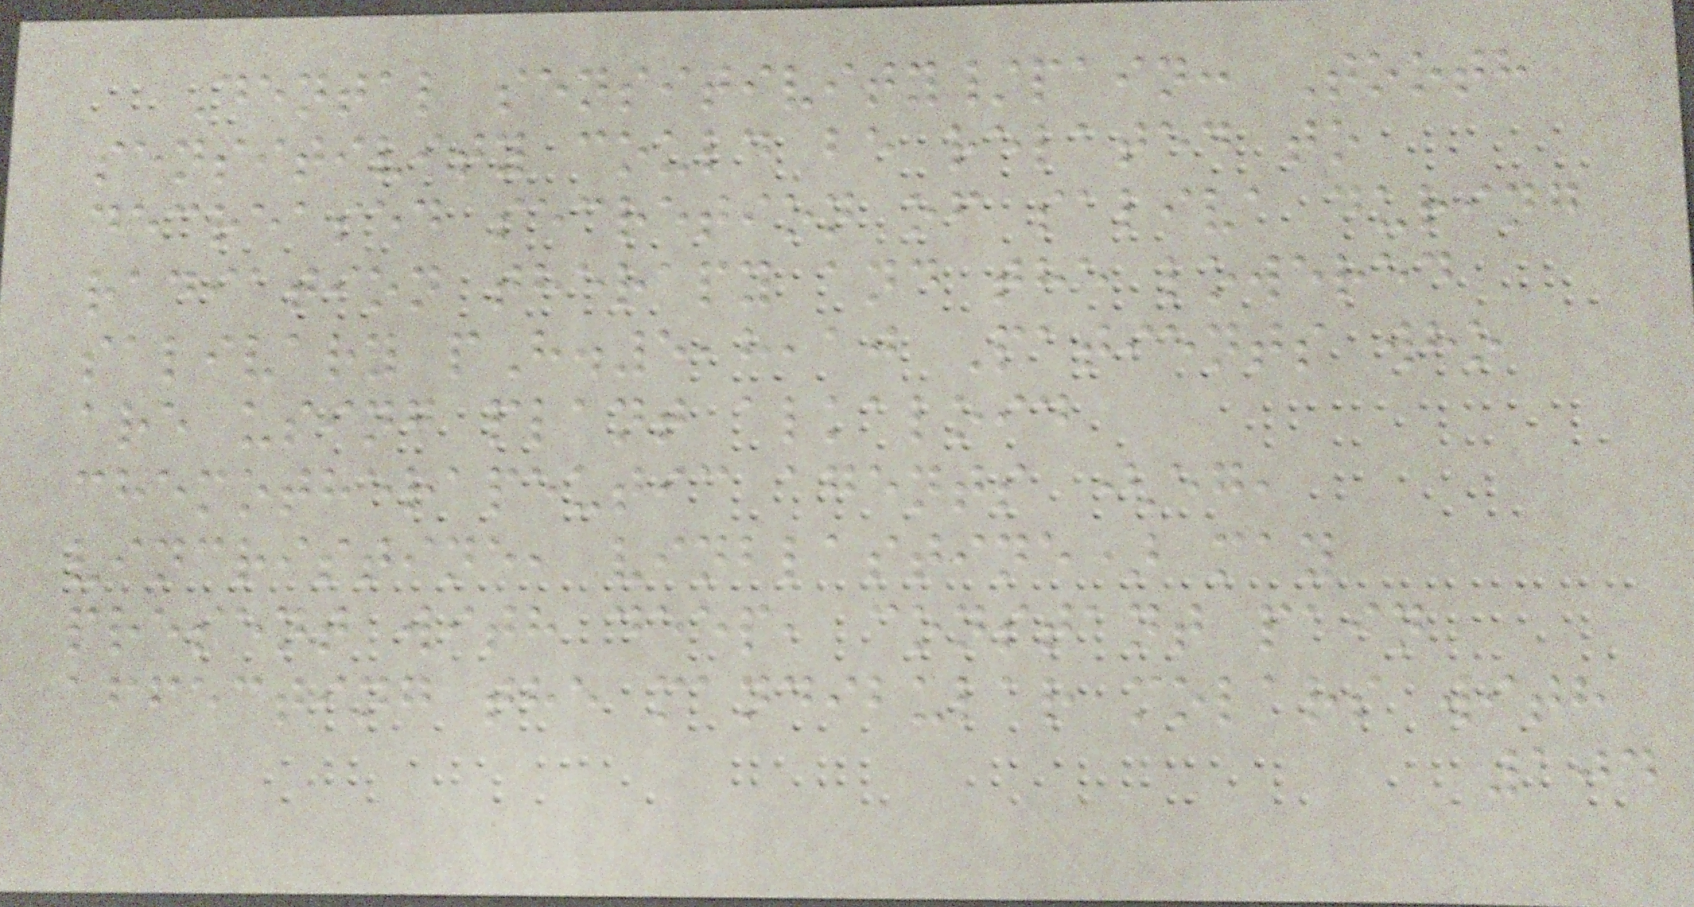Dental sensitivity/pain: Tooth
sensitivity could be related to
decreased secretion of saliva during
radiation therapy and the lowered
salivary pH.5,8,10 Patients who
are using plant alkaloid
chemotherapeutic agents (eg,
vincristine, vinblastine) may
present with deep, constant pain
affecting the mandibular molars with
104
